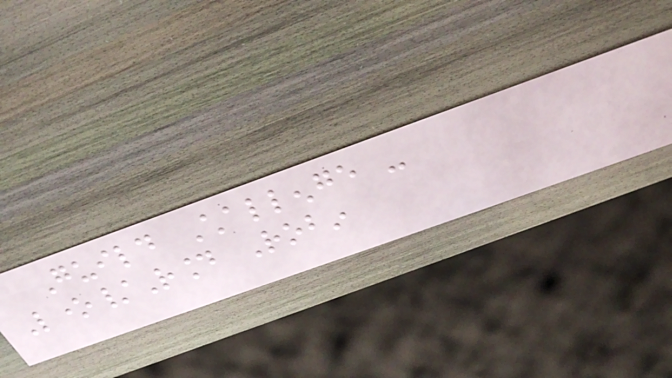Guild Challenge -
Lone/Round Robin
